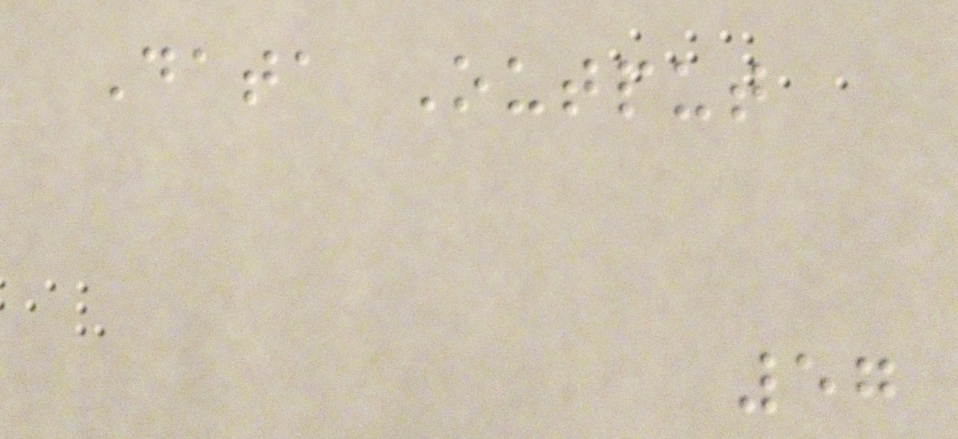Data Output
57
